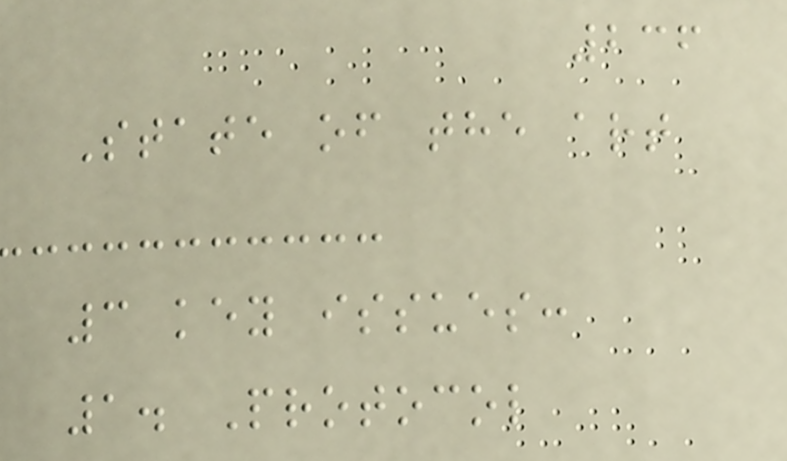236
State of the art
3 key issues:
1. Protocol
